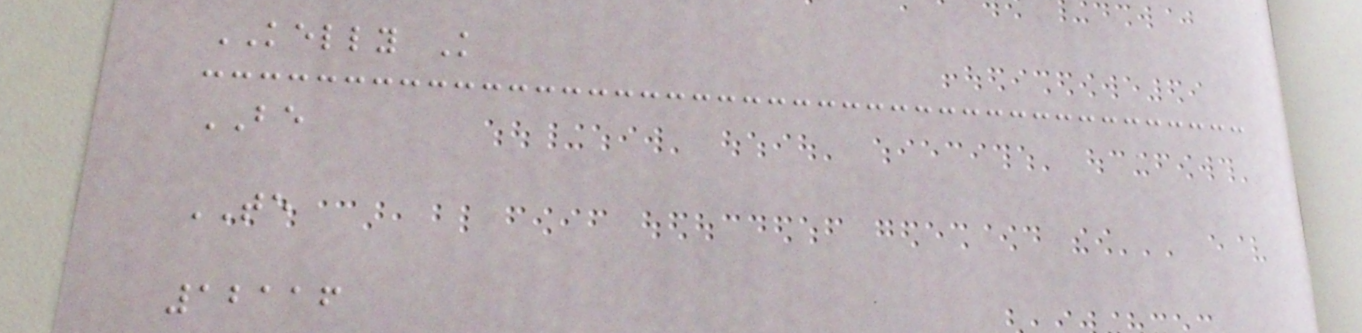KELLY K
BE
TE
12116
